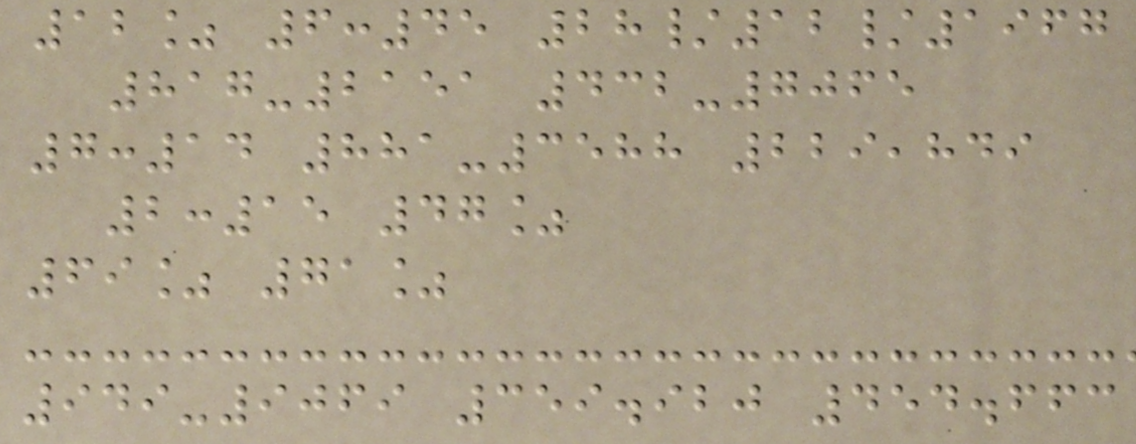12% 6:45 28/12/1967
817-2151 432-7065
7:14 881-3588 229,849
2:15 47%
69% 71%
949-9069 359.920 454.663
